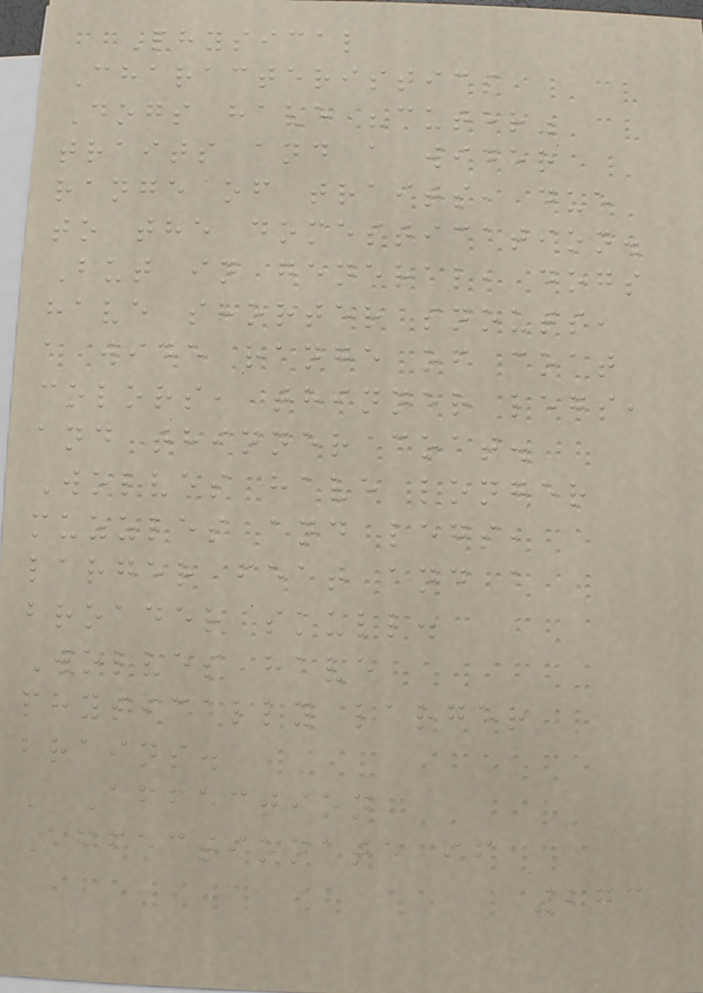Physical
Characteristics
Dogs have "cuter"
traits and a wider
range of traits, due
to the domestication.
But in general, dogs
have shorter snouts,
a wide range of coat
colors, thinner legs,
and thinner coat.
Wolves have longer
muzzles and legs,
larger feet and a
broader skull.
Wolves have
physically larger
brains.
Affection
Affectionate if
273
